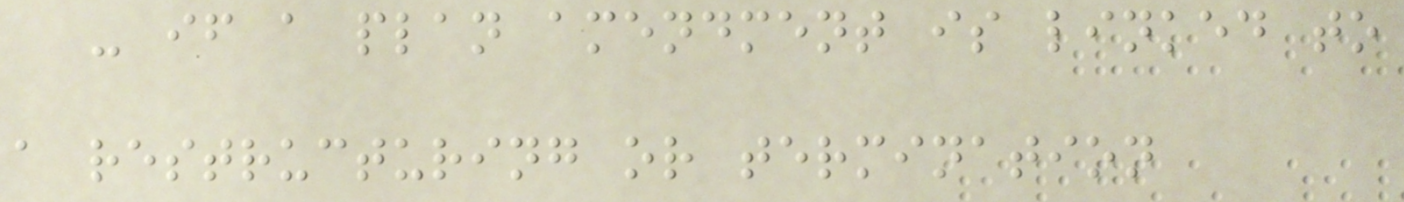- if a plan amendment is linked to
a restructuring or termination
